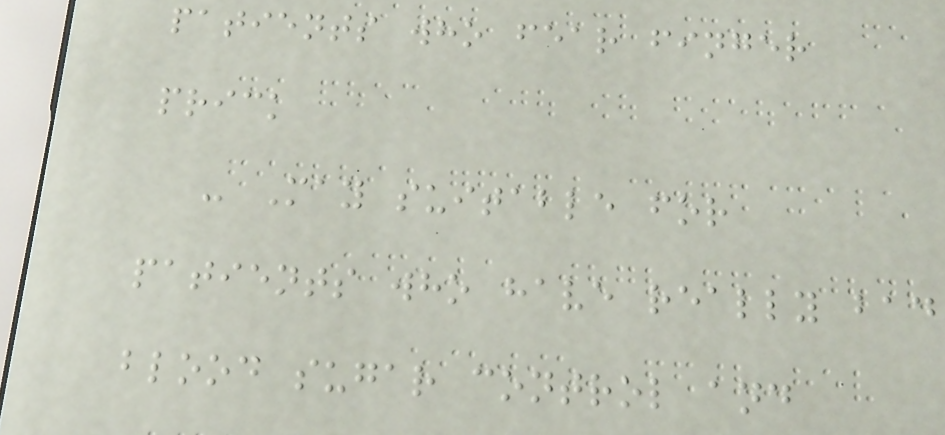patients who fear finger
prick
- May suitable for
patients who have really bad
blood sugar control and
